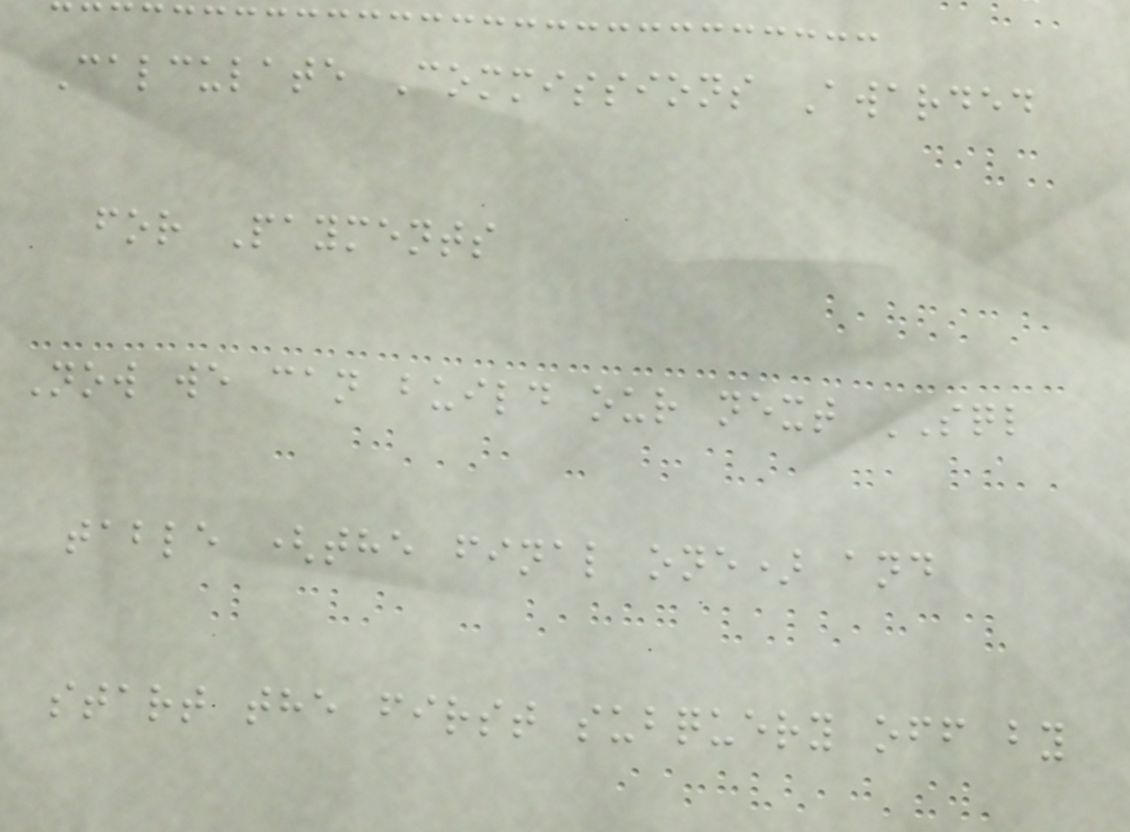Calculate Commissions Awarded
for Payments
Now we can build our next SQL
table (the final one) and
start the first subquery off by
